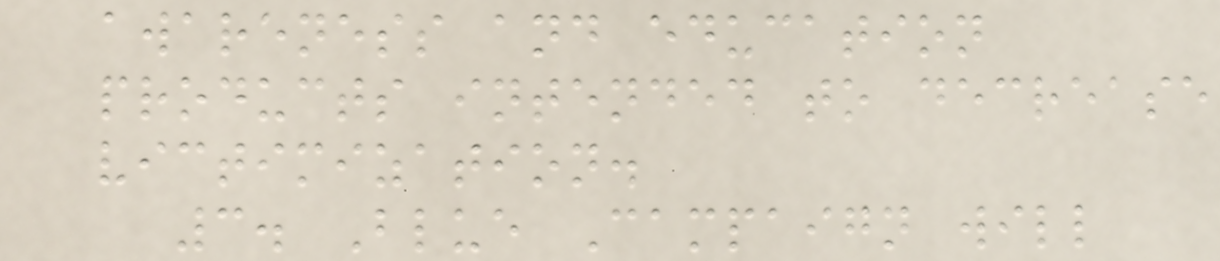awareness and education
products intended to decrease
victimization.
3. Blue Campaign will
